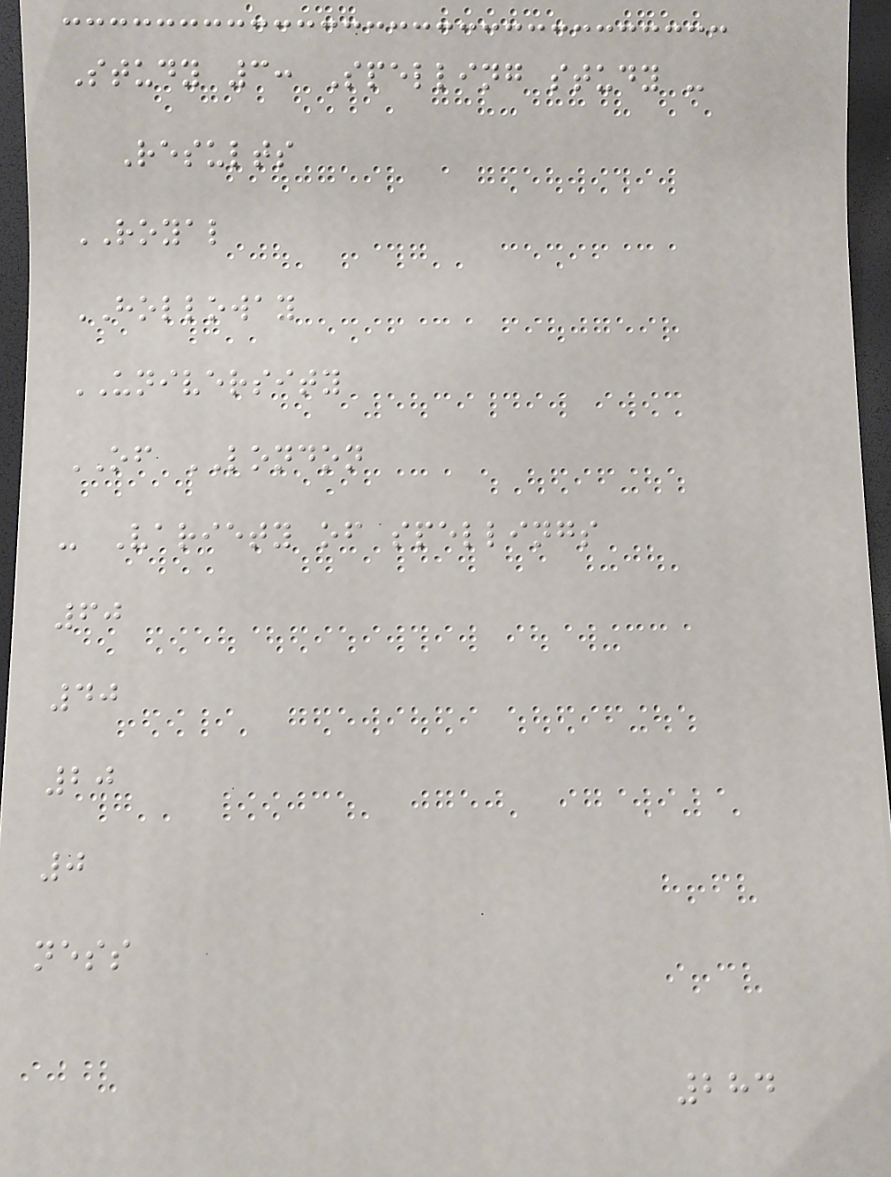Study 3: Spelling study -
Results
ROYAL
HOLLOWAY
UNIVERSITY
OF LONDON
- Variety of spellings
60
40
20
0
ness
284
